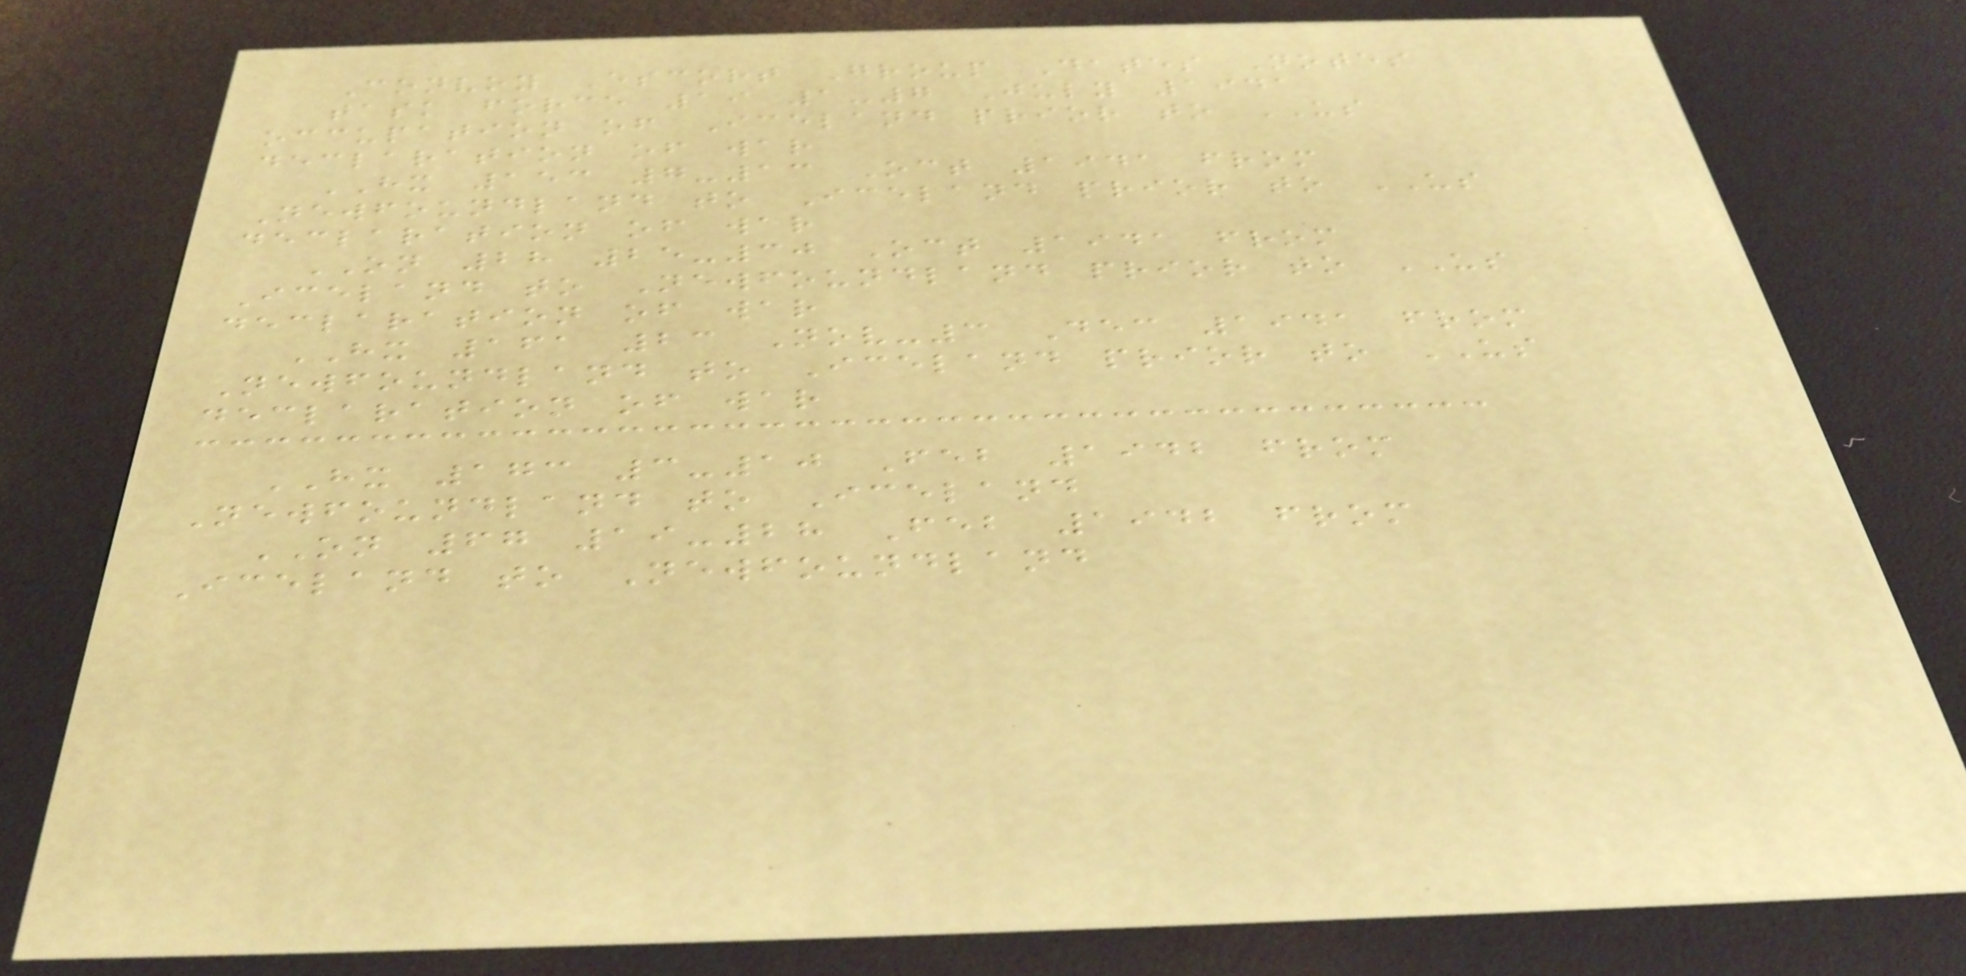Convoy Escort Group Dates Notes
task force 19 1-7 July 1941
occupation of Iceland prior to US
declaration of war
HX 153 7-13 Oct 1941 from
Newfoundland to Iceland prior to US
declaration of war
ON 28 25-30 Oct 1941 from
Iceland to Newfoundland prior to US
declaration of war
HX 161 23 Nov-3 Dec 1941 from
Newfoundland to Iceland prior to US
declaration of war
HX 173 3-10 Feb 1942 from
Newfoundland to Iceland
ON 67 19-28 Feb 1942 from
Iceland to Newfoundland
